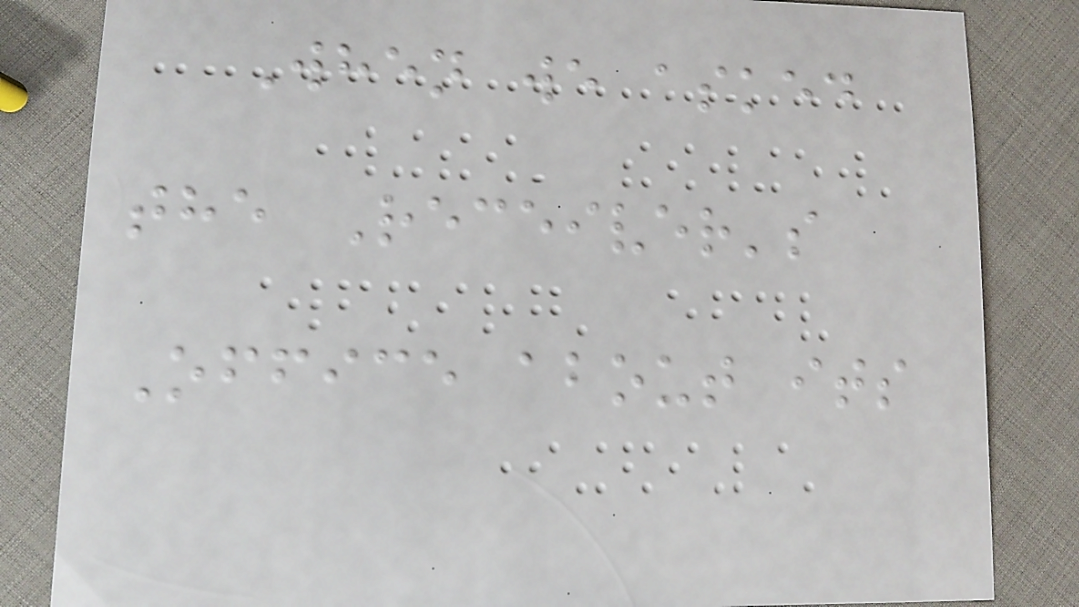When we asked
the Receiver's
Office about its
